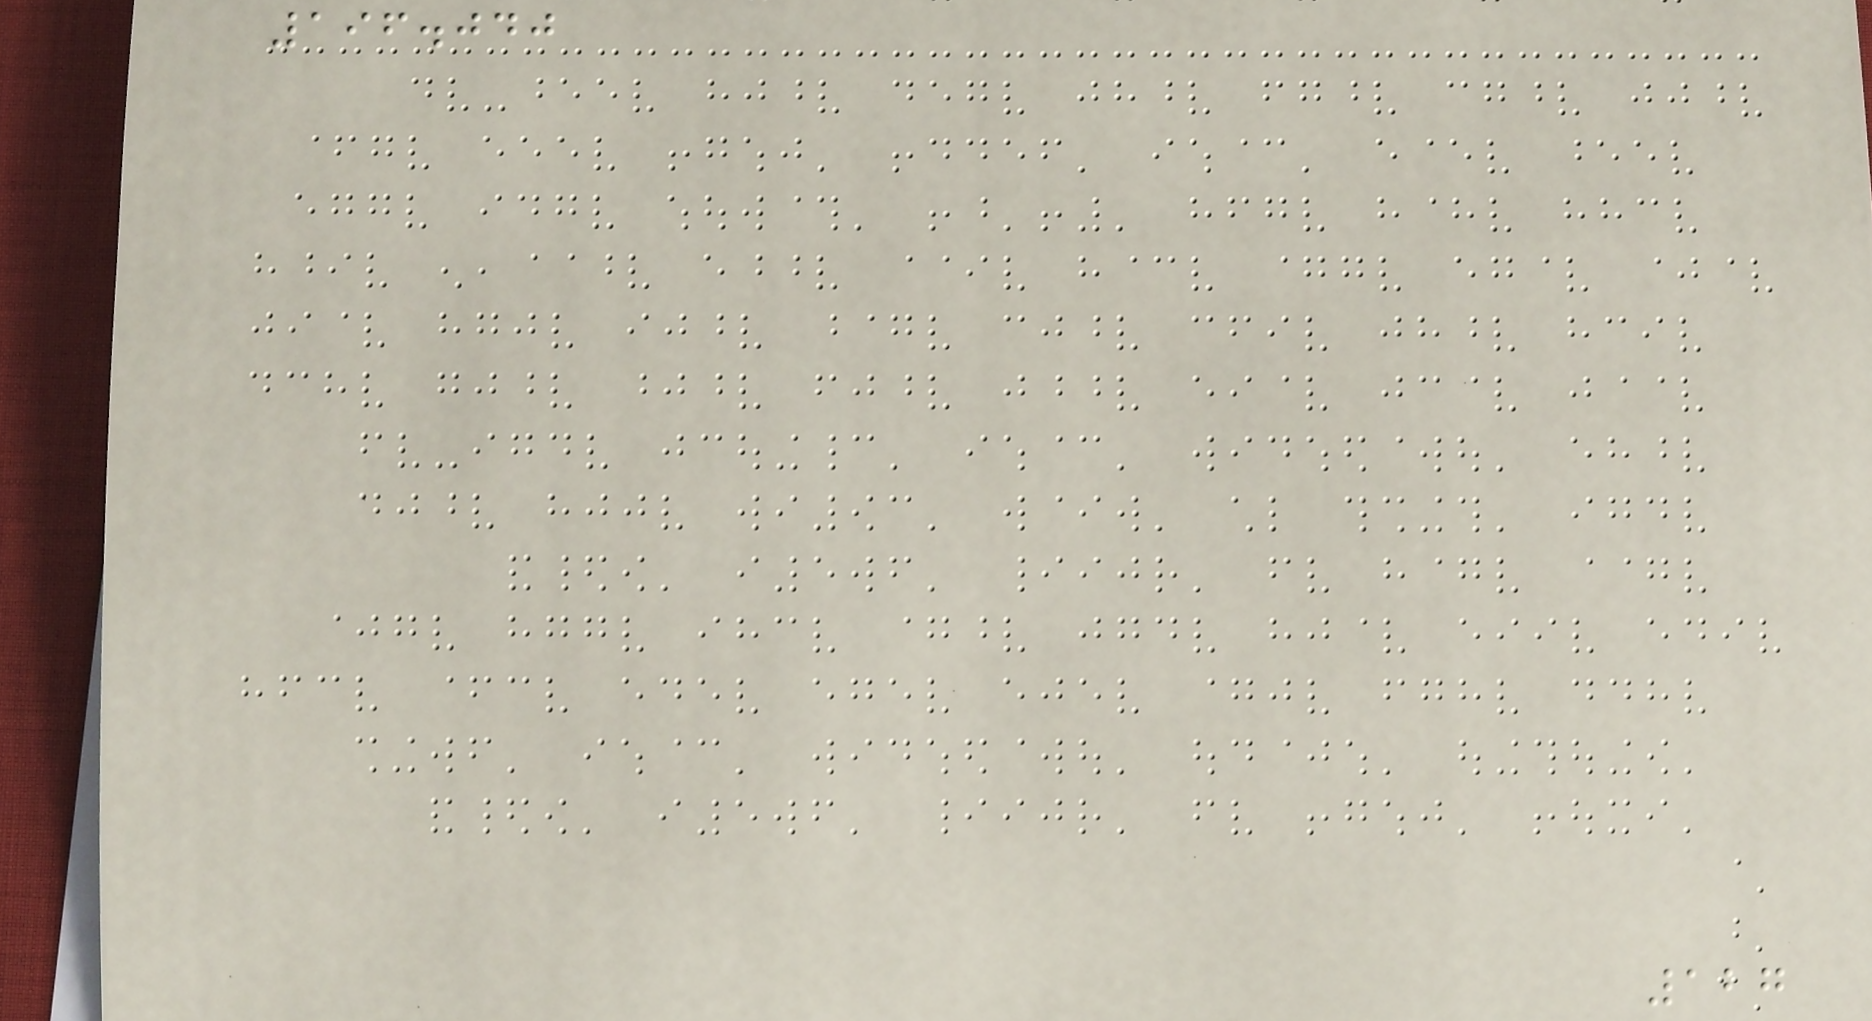196.040
127
